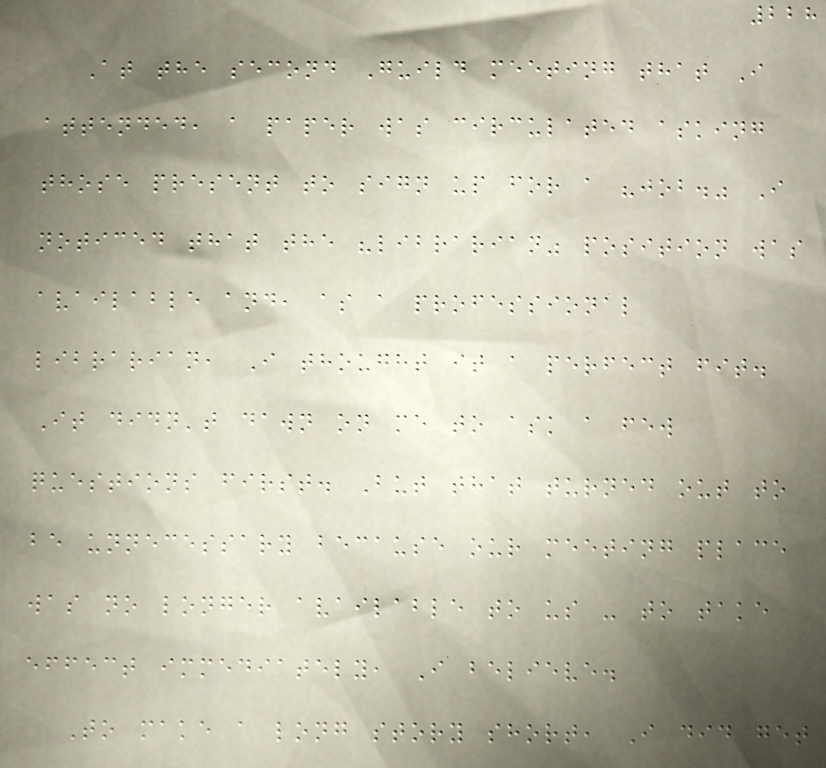228
At the second Guild meeting that I
attended, a paper was circulated asking
those present to sign up for a "job." I
noticed that the "librarian" position was
available and, as a professional
librarian, I thought it a perfect fit.
It didn't dawn on me to ask a few
questions first. But that turned out to
be unnecessary because our meeting place
was no longer available to us - to take
effect immediately, I believe.
To make a long story short, I did get
